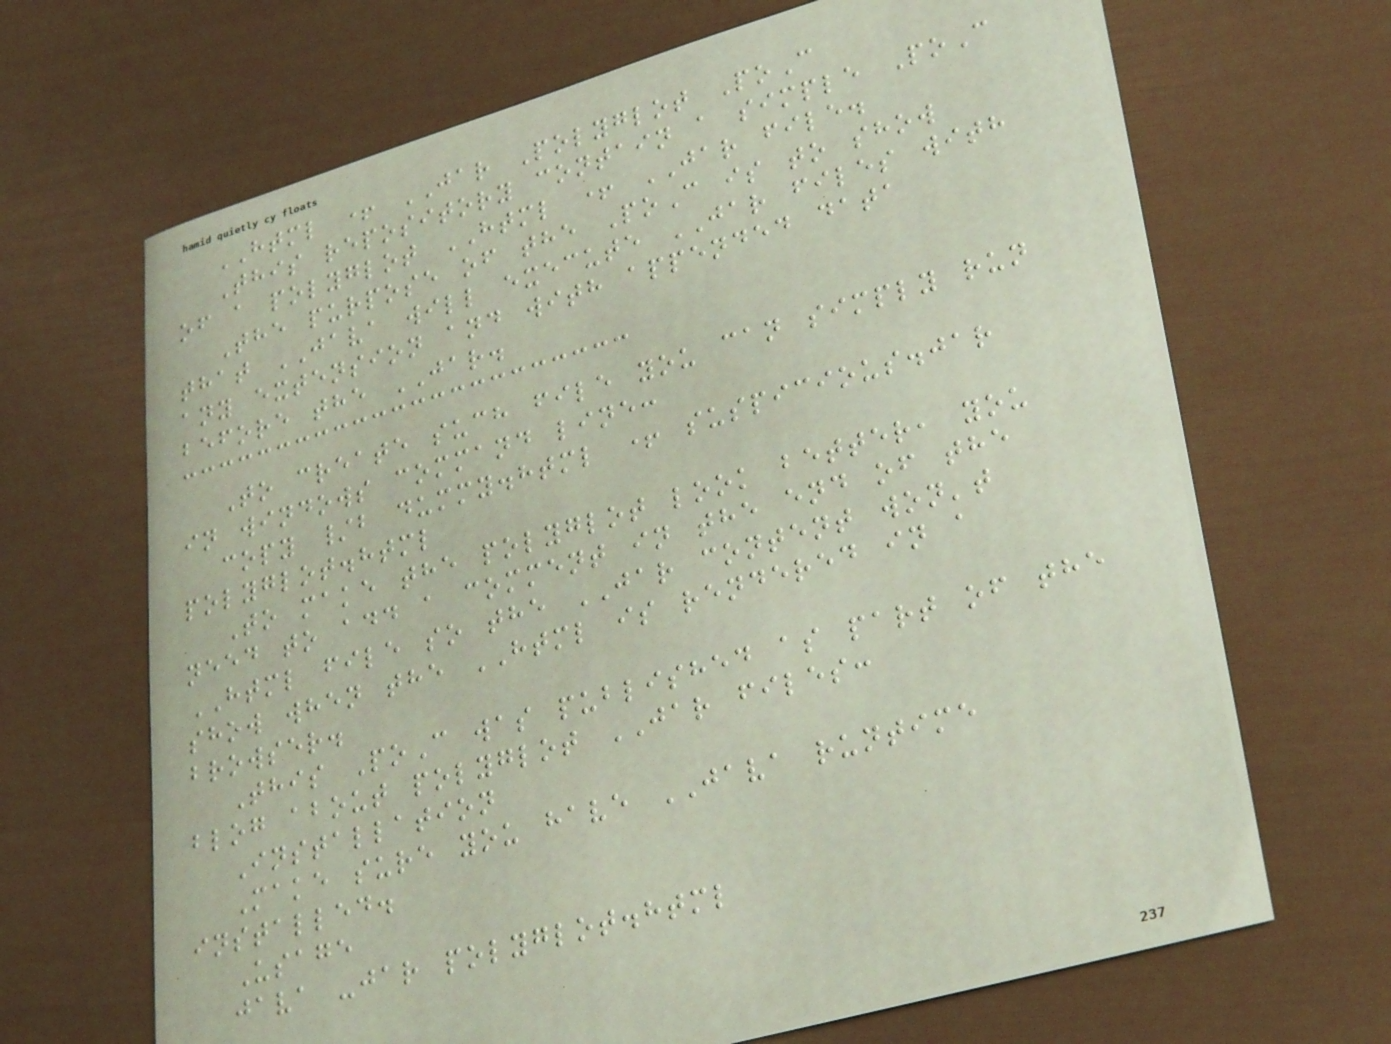HTML + JAR Polyglot PoC
This repository contain a simple PoC
of a polyglot HTML + JAR file.
The purpose of the PoC is to show
that JAVA will execute JAR files with
any extension and with appended data
before the JAR.
To create such file you can simply run
in windows command line:
copy /b dummy.html + suspicious.jar
polyglot.html
To make the polyglot look better, you
need to add a comment in the end of the
HTML file so the JAR content won't
show when the HTML is rendered in a
browser.
This PoC was published as part of the
blog about polyglot JAR files:
Installation
Make sure you have JAVA runtime
installed.
Usage
java -jar polyglot.html
